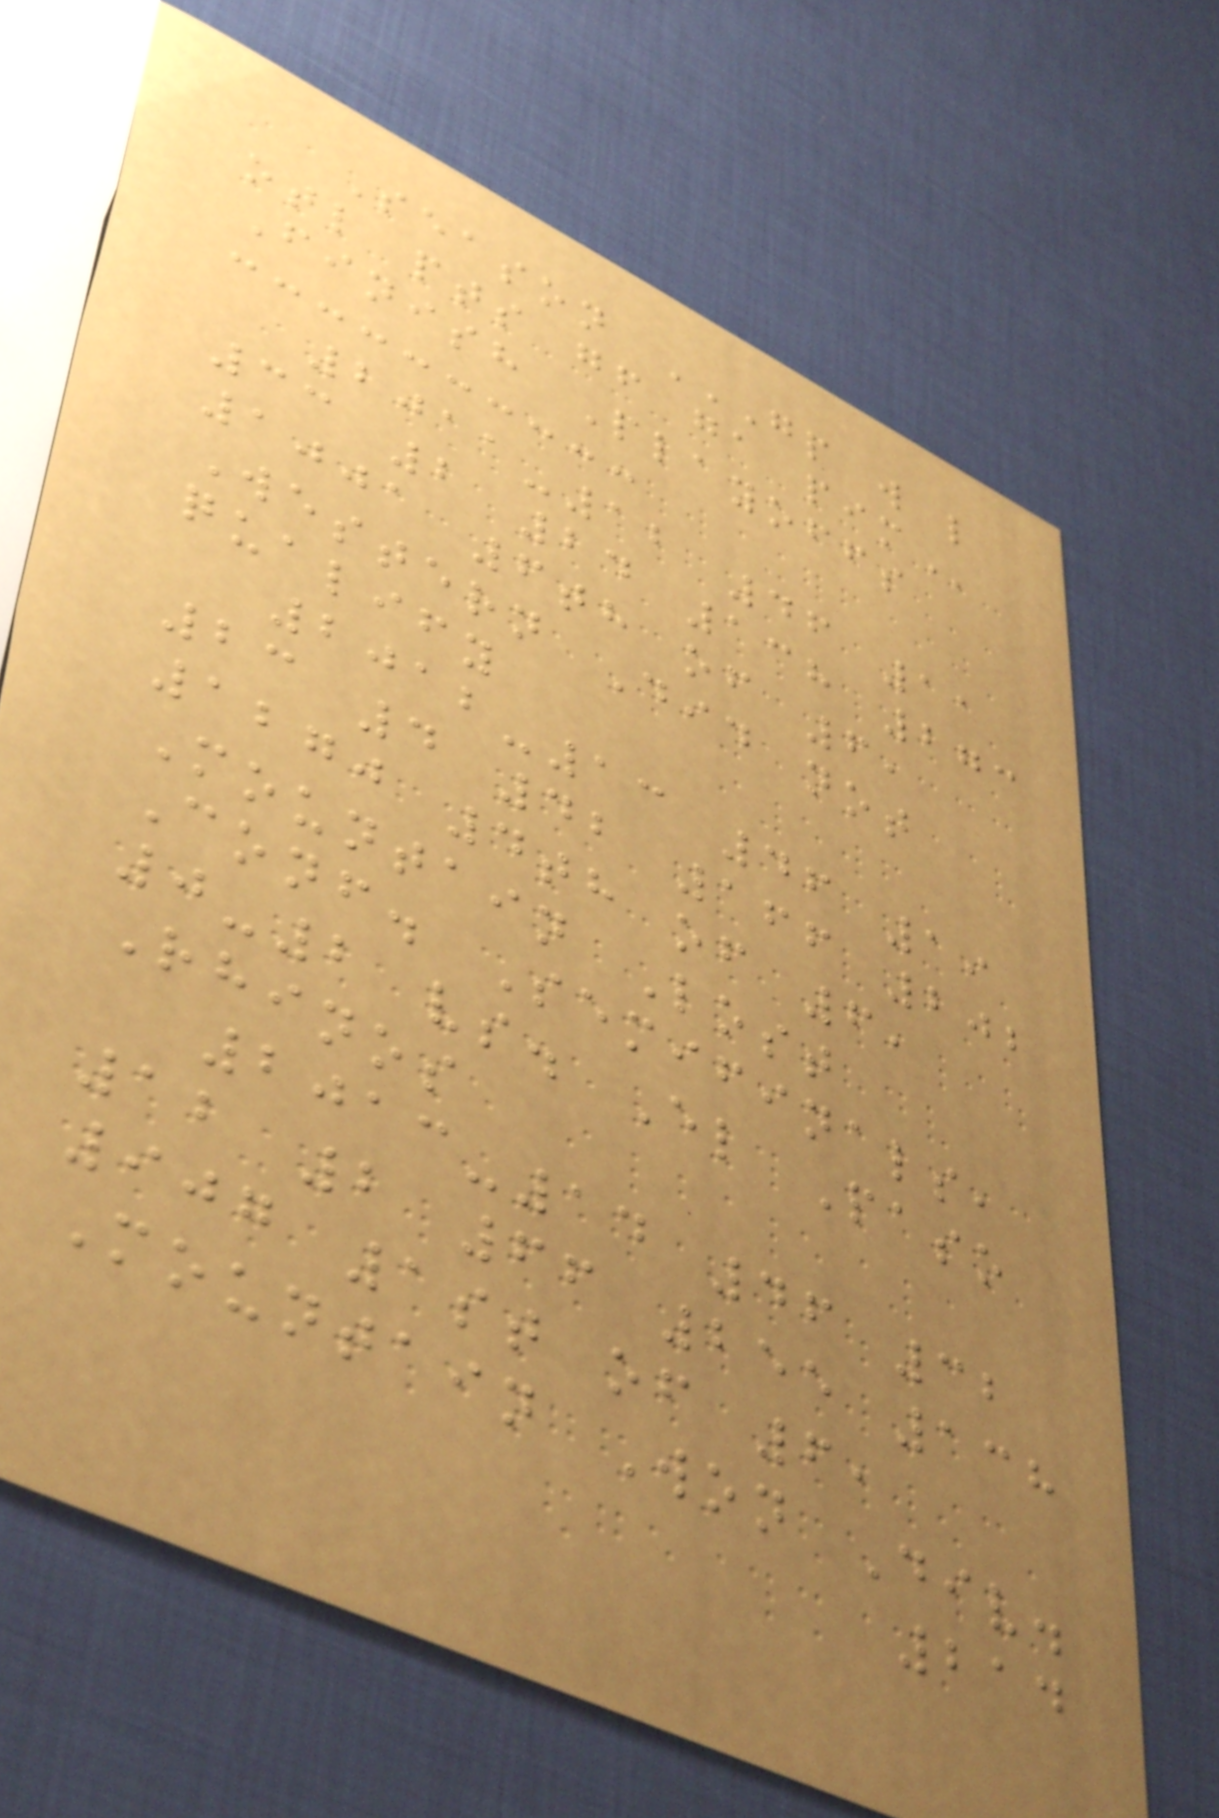Season GP W L
OTL PTS GF GA PIM
Finish Playoffs
2011-12 46 11
33 2 24 138 273
1001 6th of 6,
Western Did not
qualify
2012-13 46 19
23 4 42 166 202
1270 4th of 6,
Mountain Lost
Conf. Semifinals,
0-2 vs. El Paso
Rhinos
2013-14 46 32
12 2 66 255 138
907 1st of 6,
Mountain Won Div.
214
